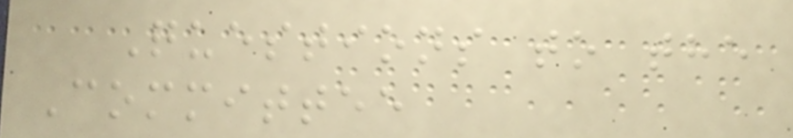Questions to the
Committee
